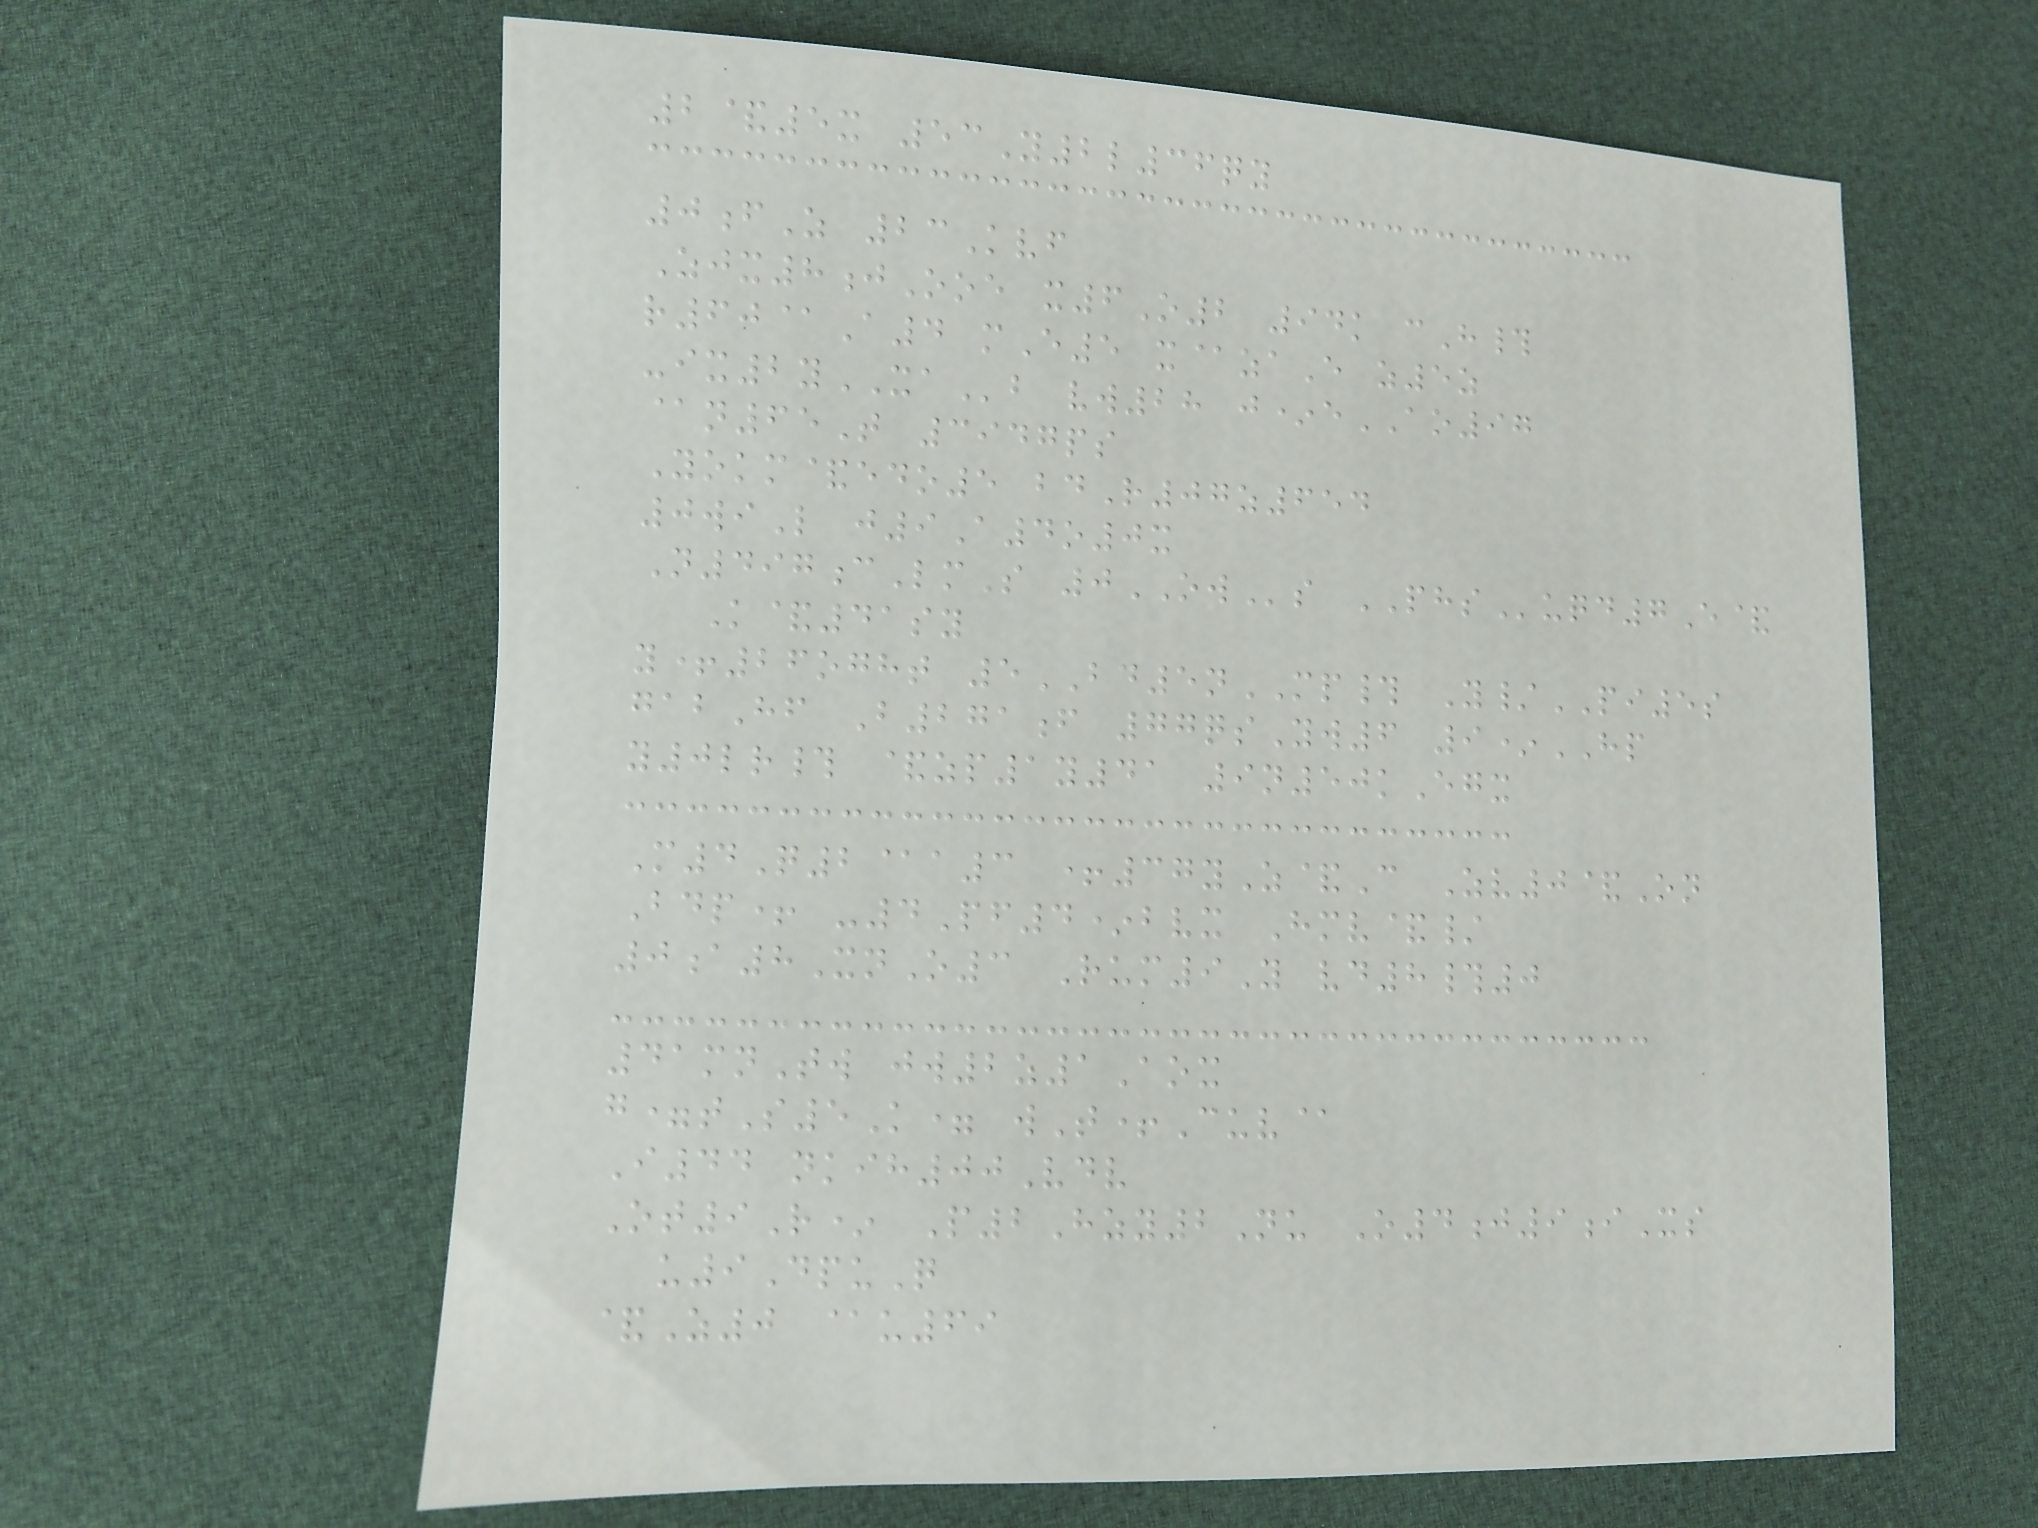2&5x 53Y2l36qy
0fZ 23Kvf
Zjx8jOoe x6O2 94k cH#
r60@A4 mE5 x@zaE z5z
-ix2yXAb vw28 j*eAO97
@n65T 3947ps
Yokm&edo5 bdR07z654
0wiL j9A4o0x
N497cLmS 0OWs PHSuqd7E&
K&41sy
y+26oght 5BD5nMP# Y/PI5s
gabHf B271f 77qsYw6 9*HP
y0lr# &zp1y41 9n50kEgx
M4Q2@a3 +37yZ&C Zv0&On
Bdp+ -4Pf4*bvx Hmv&/
0a8XnO3 Rum9Y vd8#0
41mnTw jw2z1Aox
g=tS5K= wT+Cuv@
I44 nkih00Vdv
Ot9R* P2Hzy2Nu O4j9iXs
u9DpuQ
&Z0 @u69
